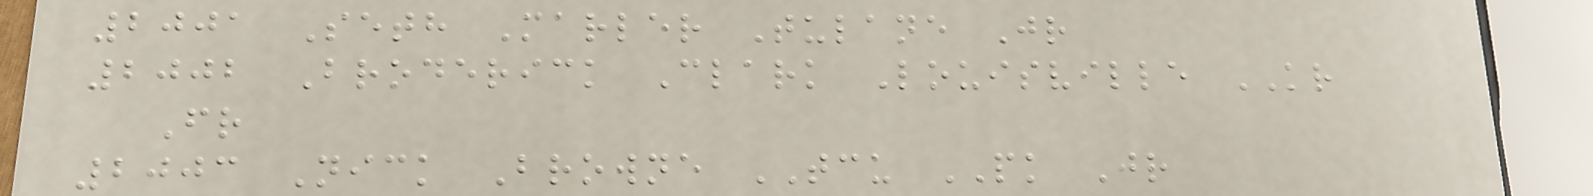2001 Seth Marler Tulane Jr
2002 Broderick Clark Louisville KR
Fr
2003 Nick Browne TCU PK Jr
